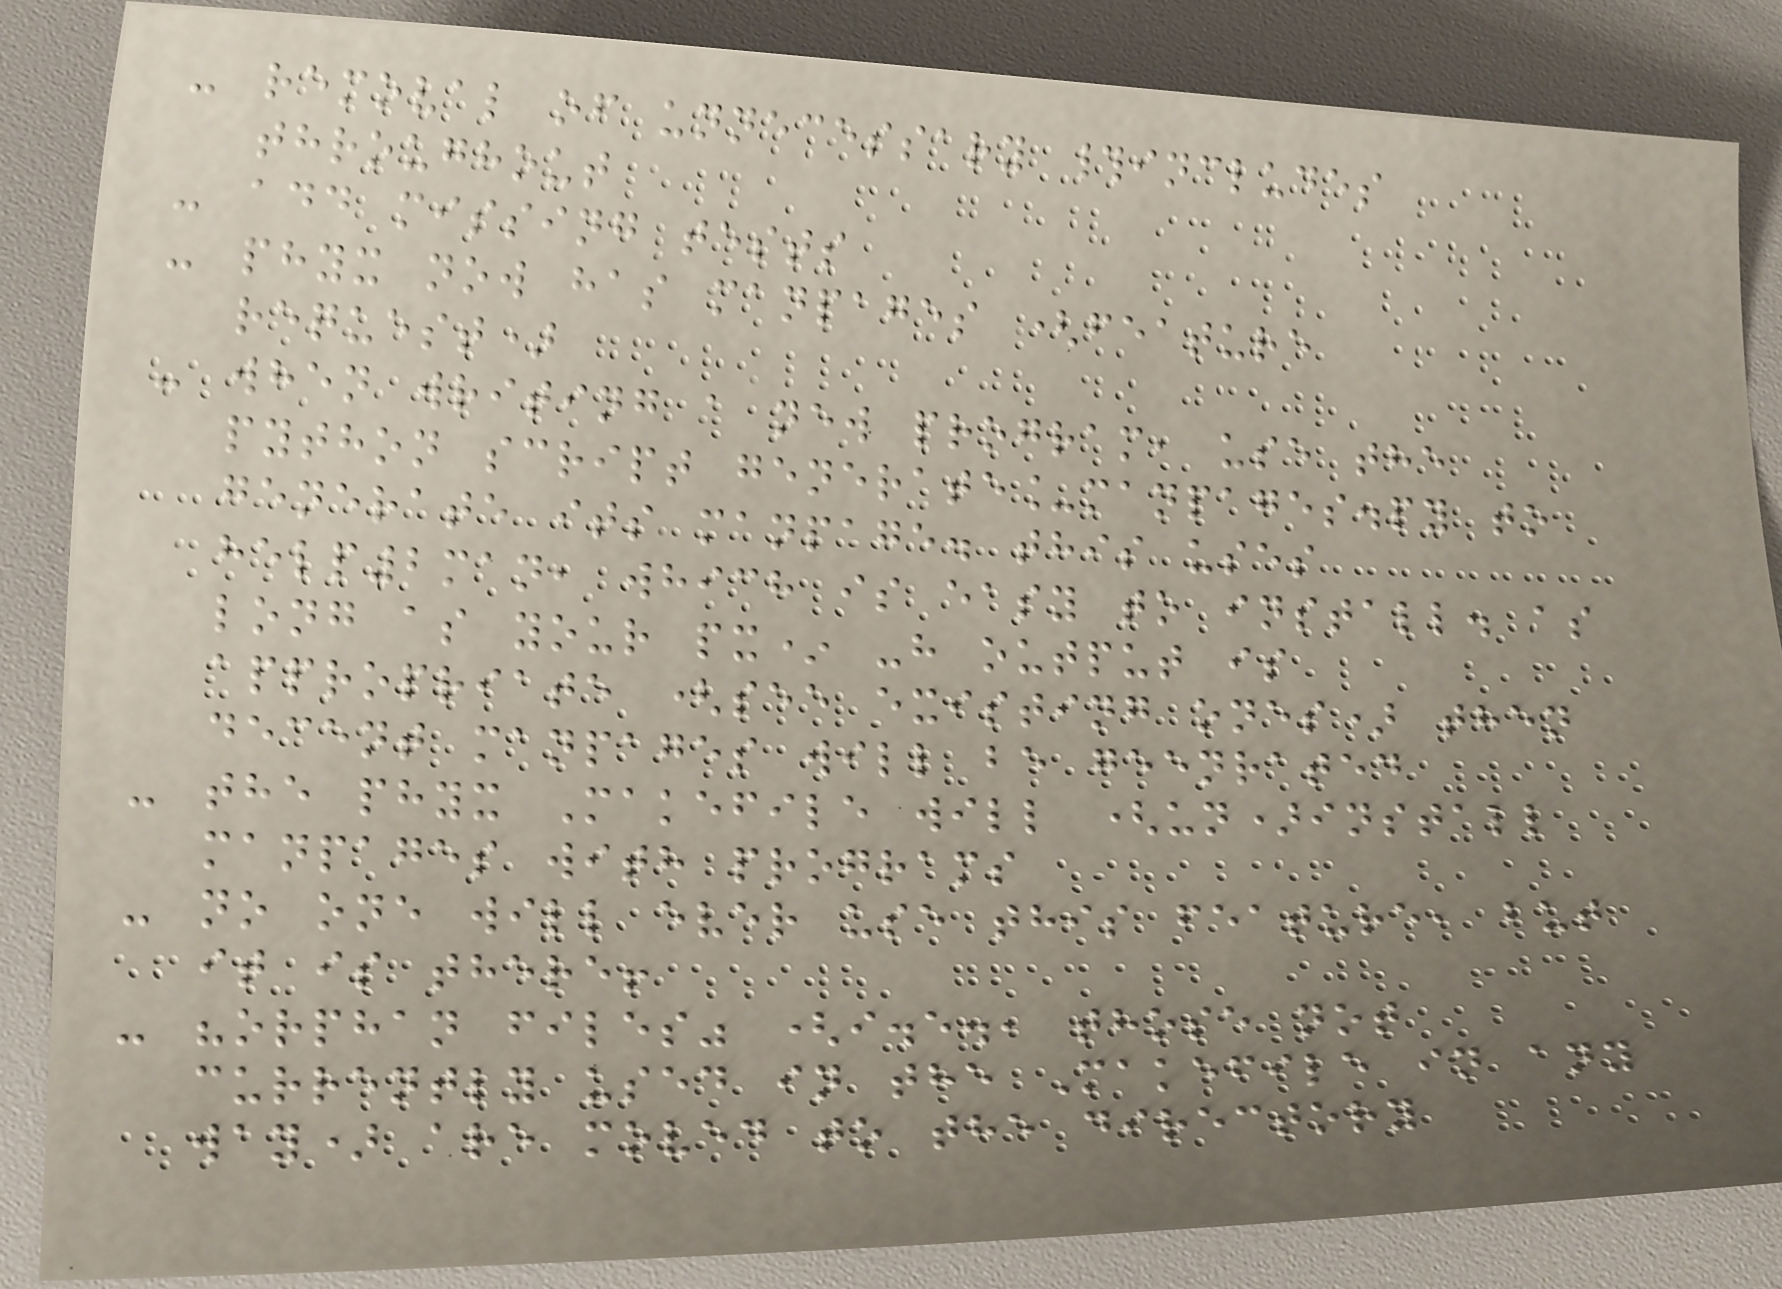- removal of unnecessary #includes
throughout
- add missing tests
- phyx now has manpages (feature
request)
- when writing a new program, use the
python script generate_manpages.py to
generate its manpage. this uses
help2man, which is easy to install. as
long as your px* -h output is
appropriate (see existing ones) then
decent manpages will be geenrated
- the phyx Makefile will (un)install
manpages with programs
- no one will ever use this feature, but
it is there!
- "orphan files" (i.e., those not
currently used in the Makefile in any
way) are moved to the directory
